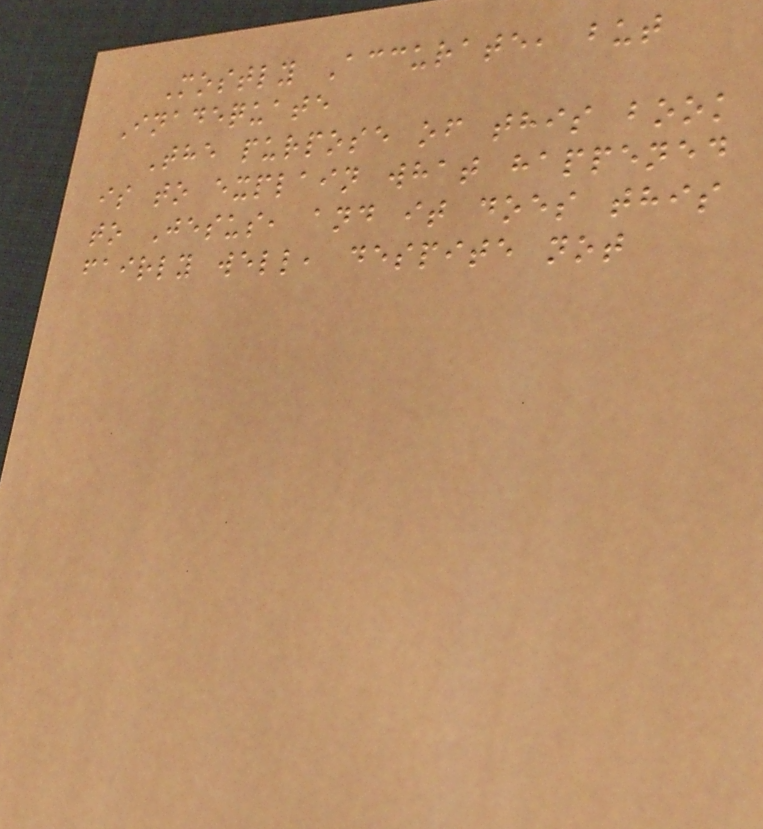Mostly Accurate, but
Inadequate
The purpose of this book
is to explain what happened
to Jesus, and it does this
fairly well, despite not
